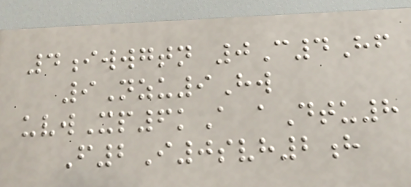4iwwgtn 0C4Hf
9Nzu9Hw
uvwXp6kA aDtu8
F2I0svh2h
